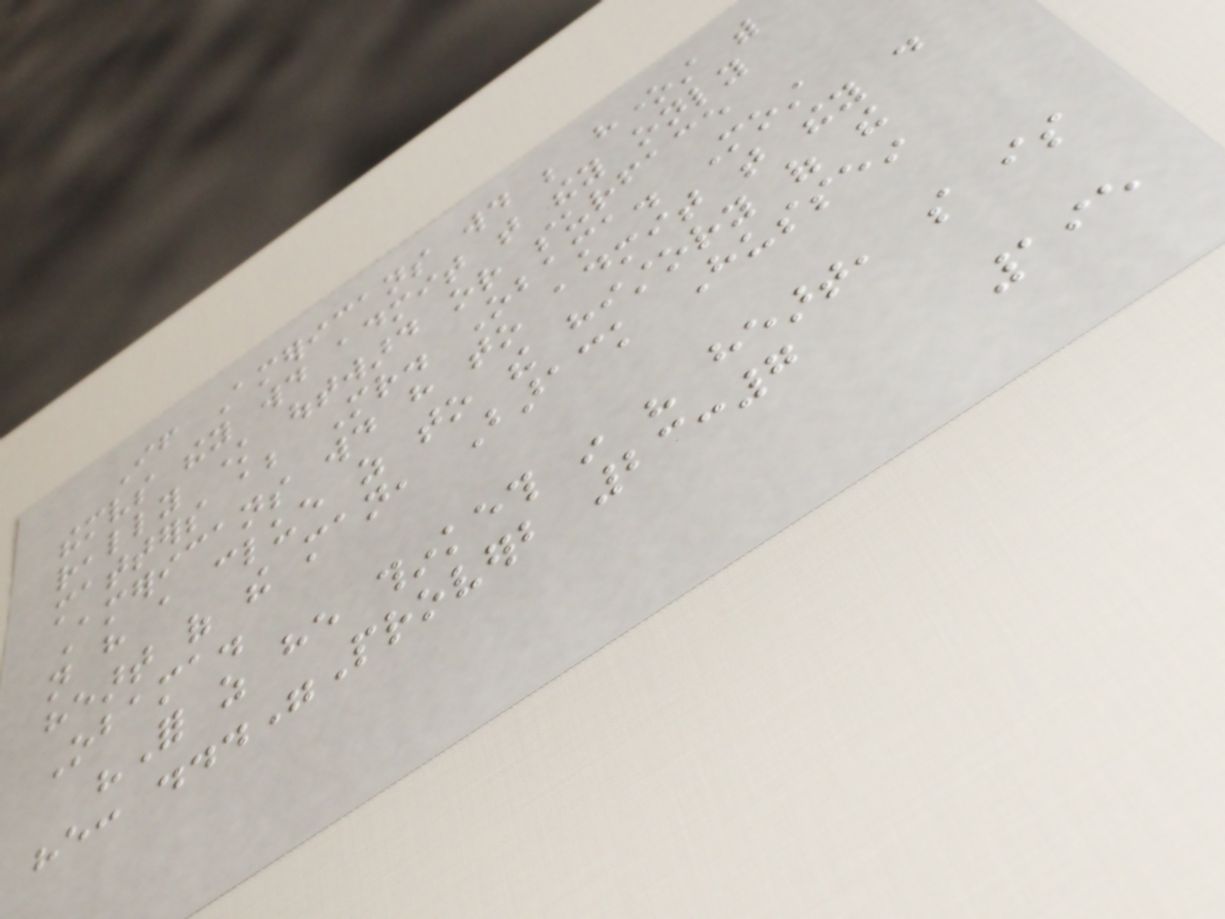If Americans would be honest with
themselves they would admit that they only
really know outward or surface
matters about Mr. Obama. Most
Americans would have to admit that they do
not have a clue as to the history of the
heart of the man, Barack Hussein
Obama.
"For as he thinketh in his heart, so is
he: ..."Proverb 23:7
195
